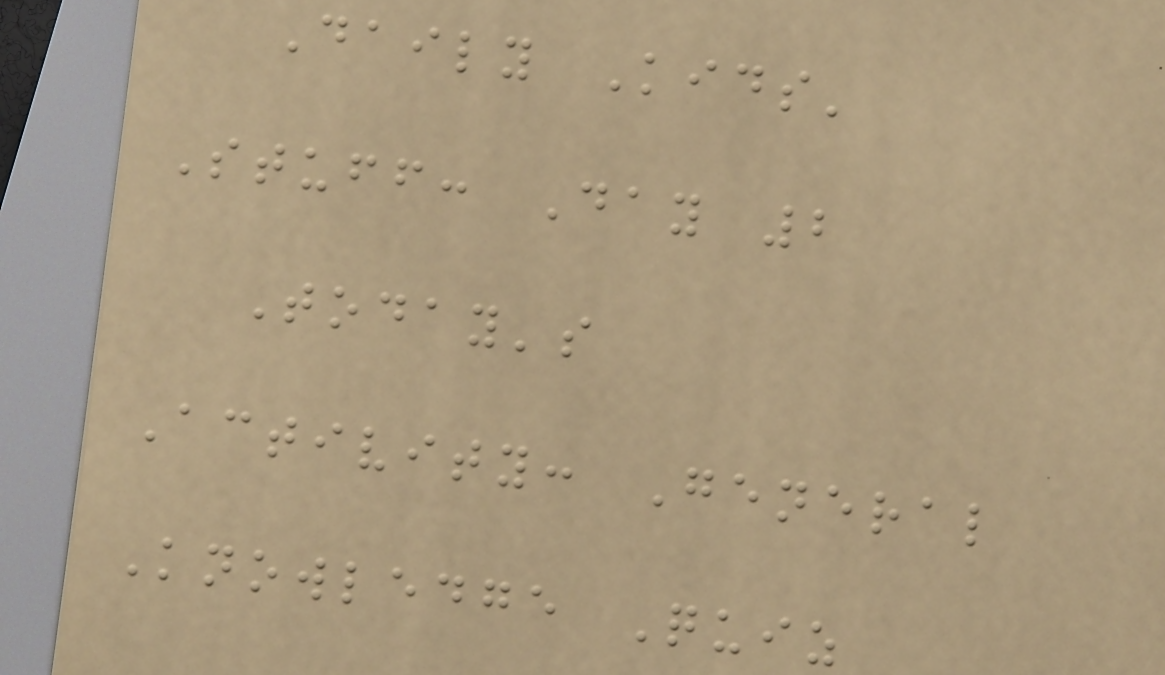Daily Kids'
Stuff: Day 2
Today's
Activity: General
Knowledge Quiz
